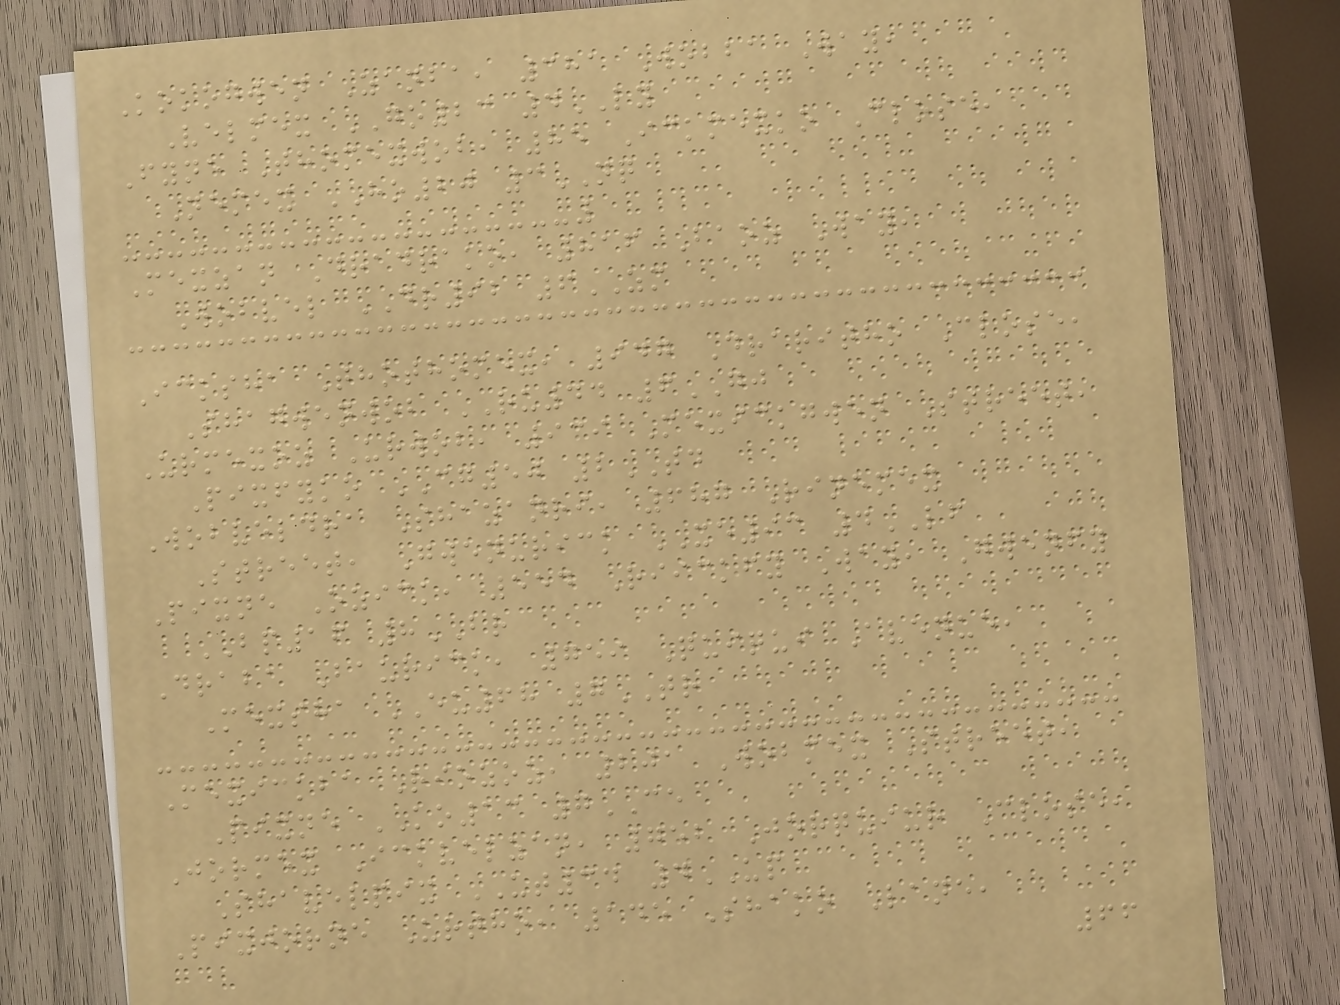Kokogwen Zanba, 381 Wobba Way,
Velmex GO23 4LY
Fyne Thomexwob, 85 Ickmexko Close,
Nemex HO20 3NQ
Mexzan Dradrako, 816 Baoz Way,
Wobvel DR92 6ZM
Icksha Thothomex, 947 Draritho Close,
Shagwenwob RU44 6GJ
Urmexoz Urwob, 939 Mexickgwen Street,
Pixfyko CG50 2TD
Wobveldra Shazanri, 687 Rinemex
Street, Gwenurick XE93 4LF
Pixne Ozick, 554 Riickfy Way, Gwenfy
BP16 8BR
Draba Baurick, 759 Quiqui Avenue,
Mexsha EU68 7TR
Mexickba Riozoz, 201 Wobmex Street,
Pixne KO13 7CE
Jormex Ickvelzan, 752 Jorquiur Close,
Shavelpix UT34 4UP
Pixjorne Urtho, 145 Shako Lane,
66
